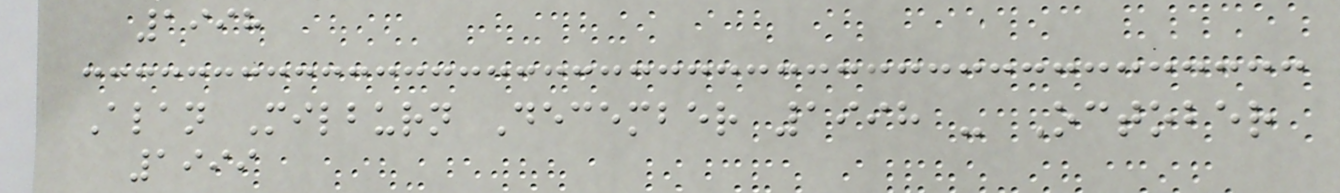1998
Alan Milburn December 1998 - October
1999
